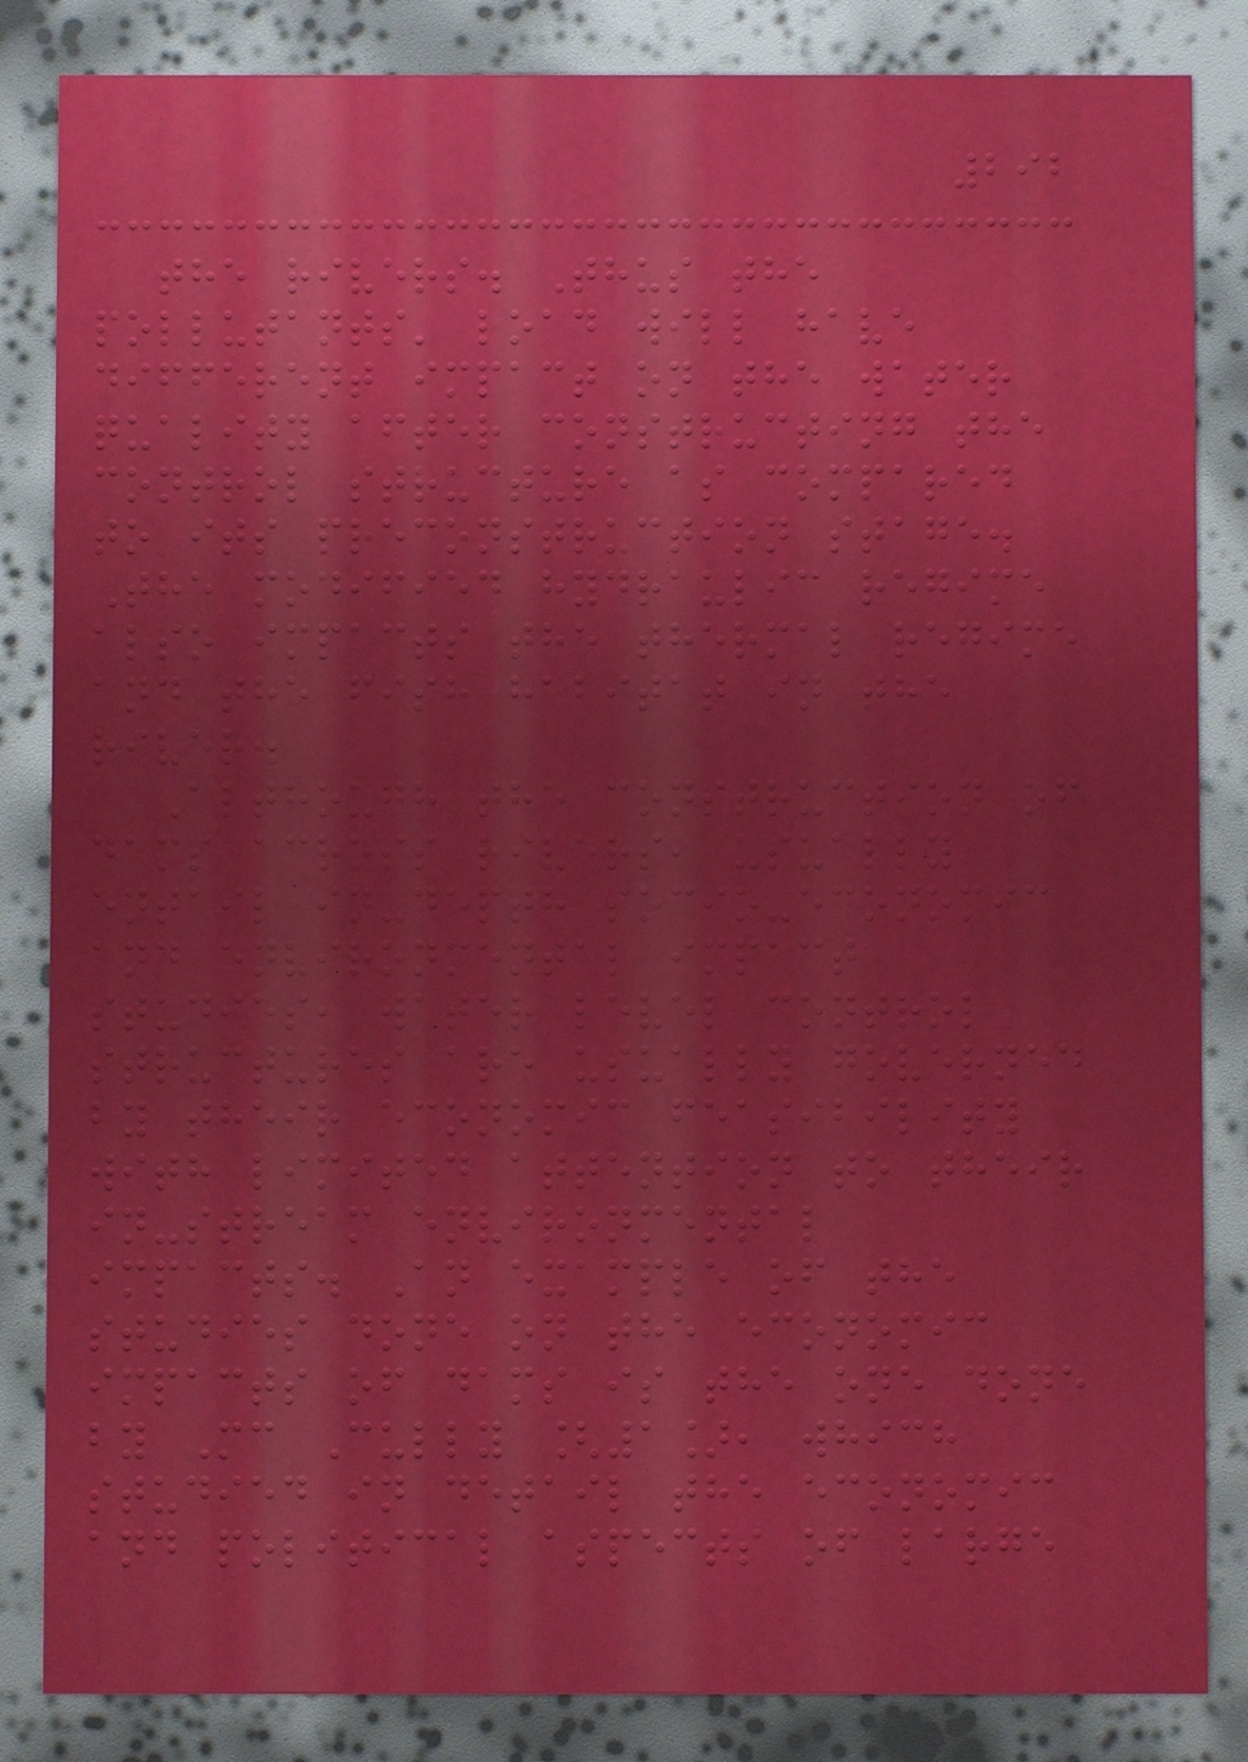292
the rivers. Thus the
pollutants' load will have
different impact on the water
quality after constructing the
control structure as compared
to its preconstruction stage.
The modified hydraulic regime
also impacts the thermal regime
and the fish habitat in the
river.
Although the construction of
dams across rivers, usually
entail in-depth socio-economic
and environmental impact
studies, water level control
structures are usually governed
by their economic feasibility
with limited attention to their
in-stream environmental
impacts. An example of the
studies done on the economic
impacts of dams is the one done
by Mc Cully [1], which
studied in detail the economic
and political aspects of large
